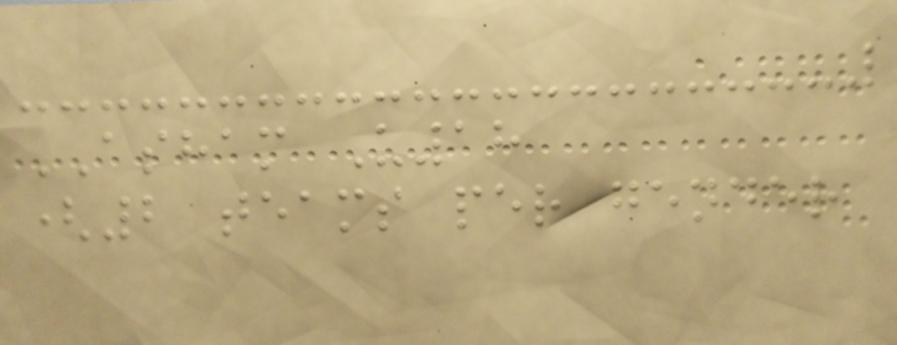ASHAM U18
(2 teams per gender
